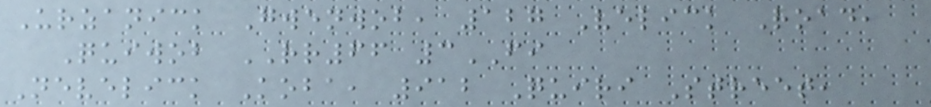Urzanick Gwenwob, 127 Velick Road,
Quiwob RR66 3FI
Nevelick Koba, 912 Quiri Street,
